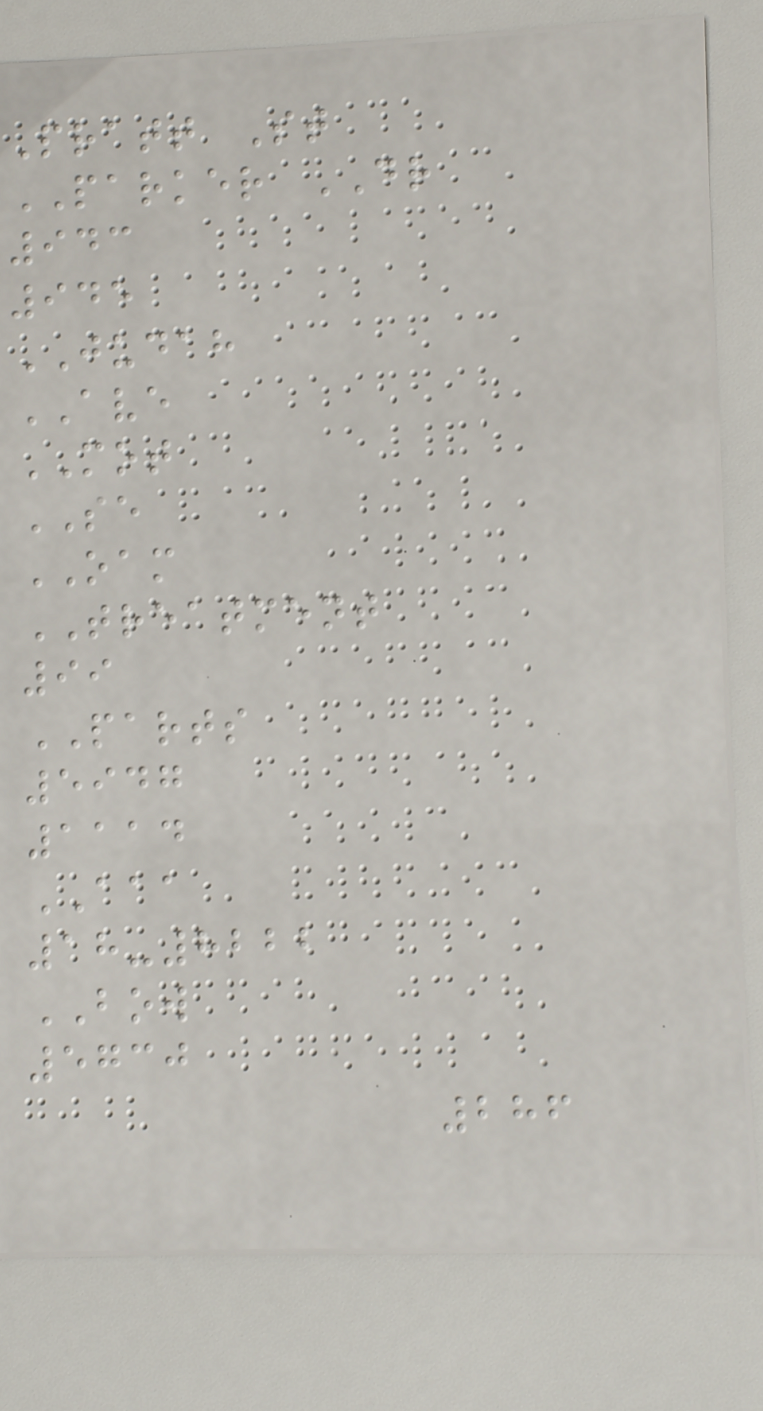Pratt St
PARKER DR
943
945
JUDAH
AVE
MOT
SE
OAM
TREATMENT
99
PARTS
5947
1114
AAA
18-8222
BOW
5730
286
